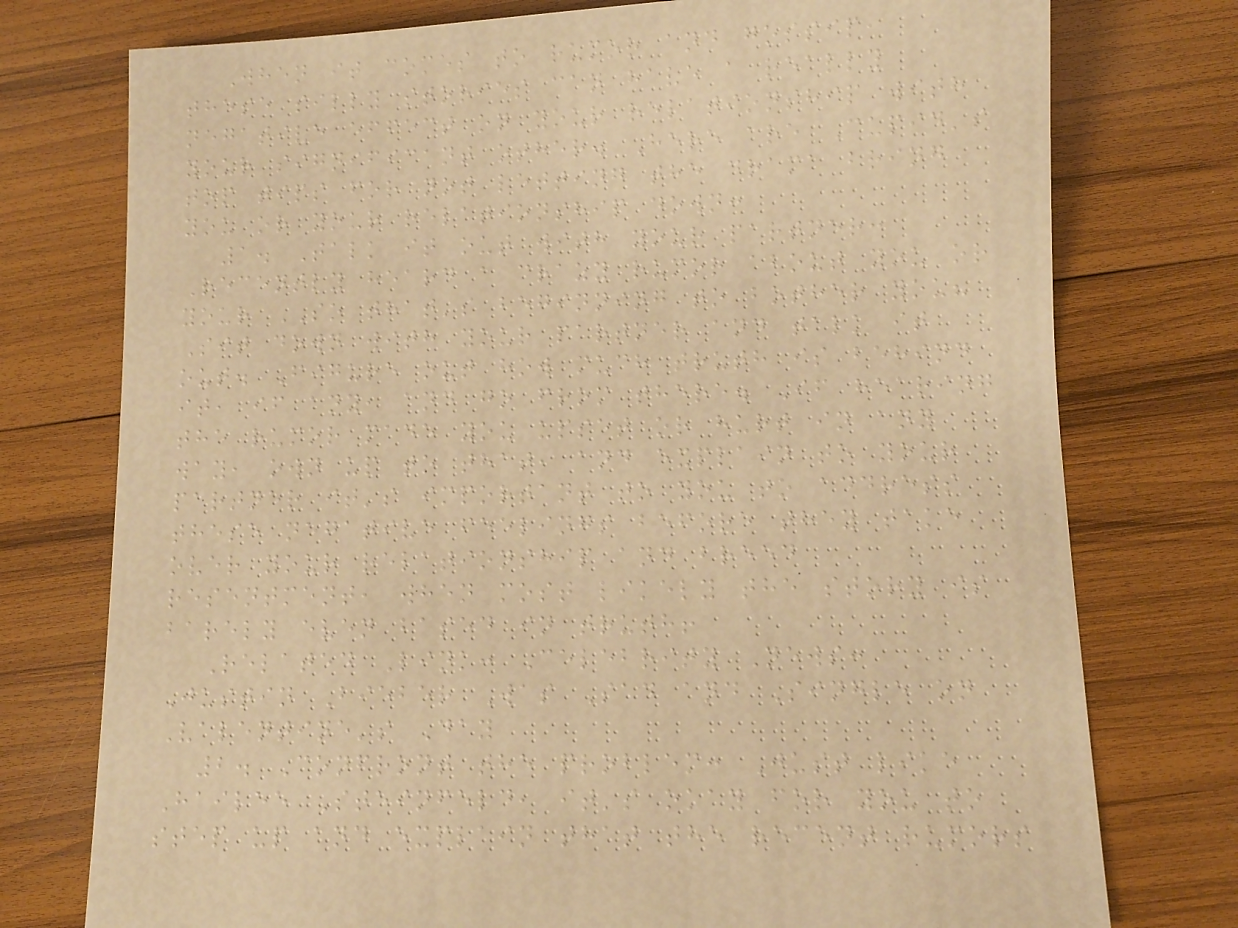When it comes to rumor and gossip,
these silly stories can have a really
negative effect on your relationship with
your significant other. Here are Cupid's
top tips for not letting the drama bring
you or your relationship down:
1. Talk it out with your partner:
Recently heard a crazy rumor about you or
your SO that's beginning to bother you?
Sit down with your partner and talk it
out. Figure out how much truth is behind
it, if any, and go from there. If hearing
the rumor made you upset or hurt in any
way, own up to that, and explain to your
partner it's important to you to address
these negative feelings before they take
over your relationship and breed
resentment, when most likely the story is
barely even based in truth!
Related Link: Celebrity News:
Justin Bieber Was Sad and Single on
Valentine's Day
2. Confront the problem: Just like
Hailee Steinfeld, it's okay for you to
step up and explain that the recent rumors
